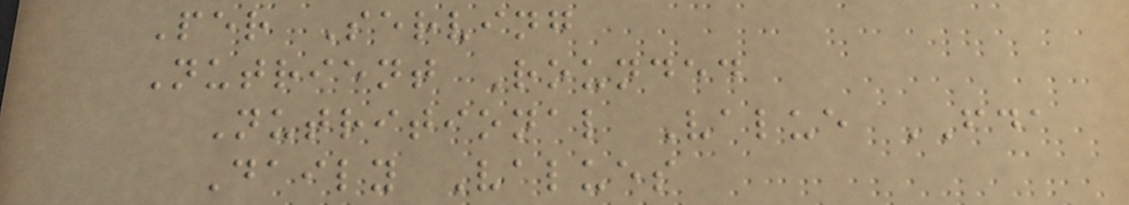Per Serving
Nutrient Rounded
Nutritional Value FDA
Daily Values
